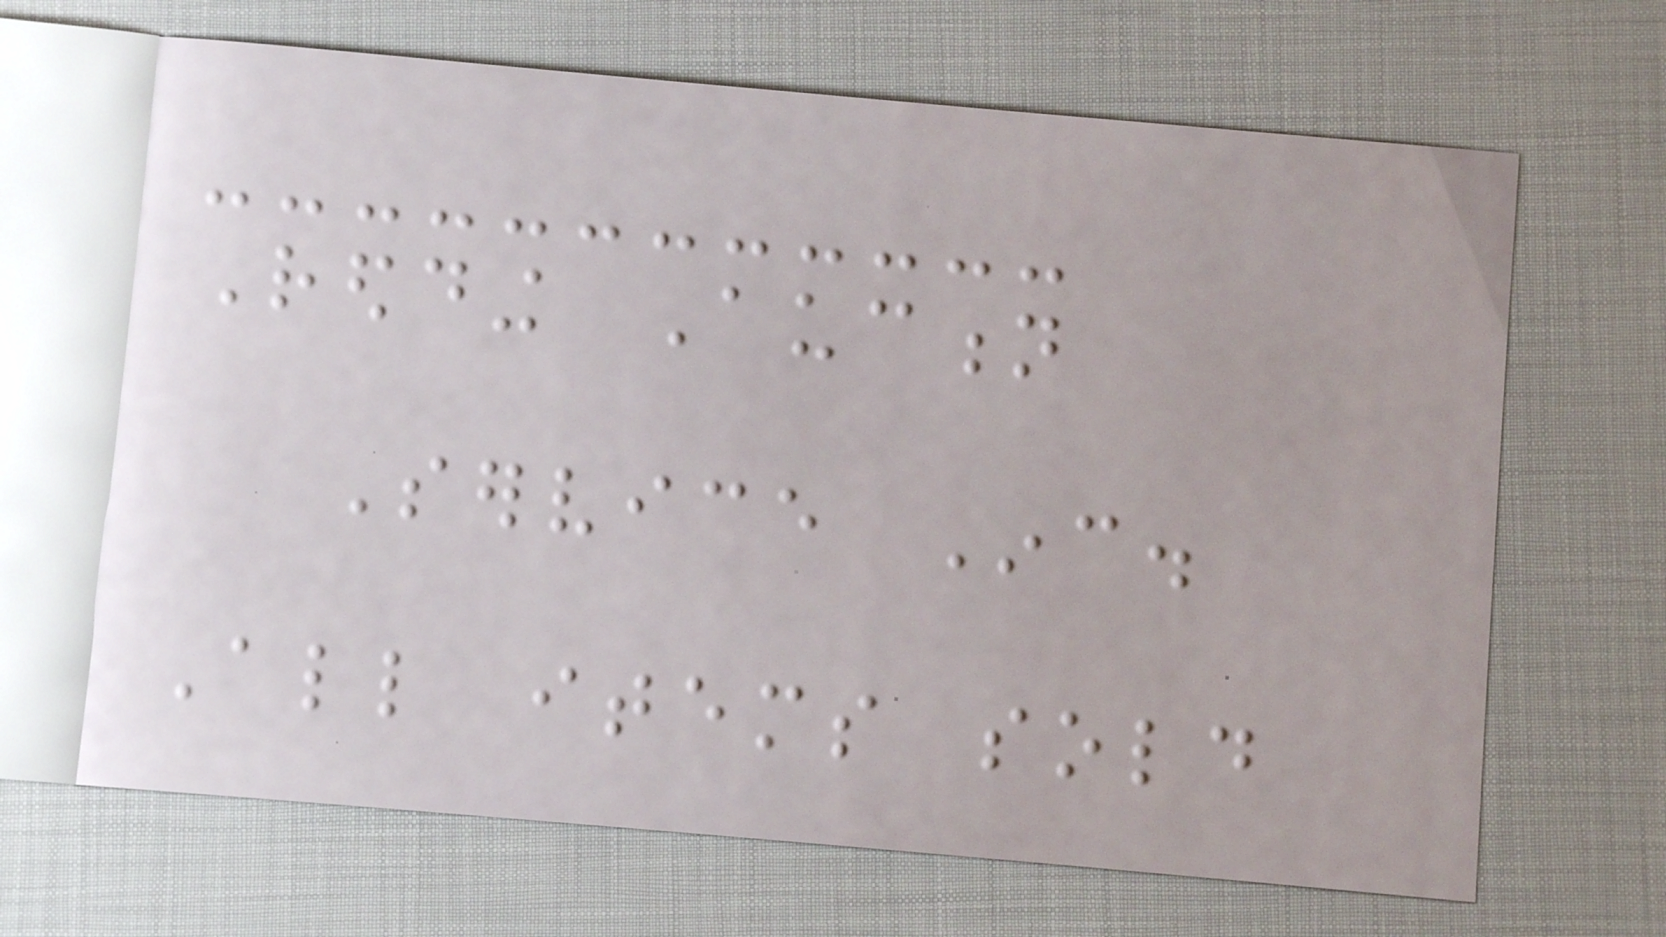Redding Auction
Service Inc.
All items sold
